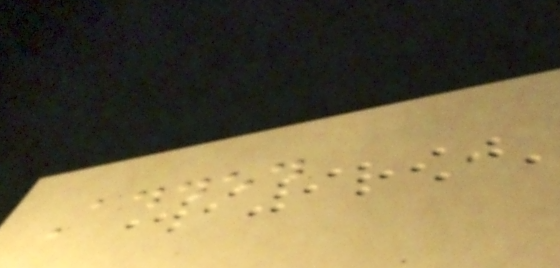Added
